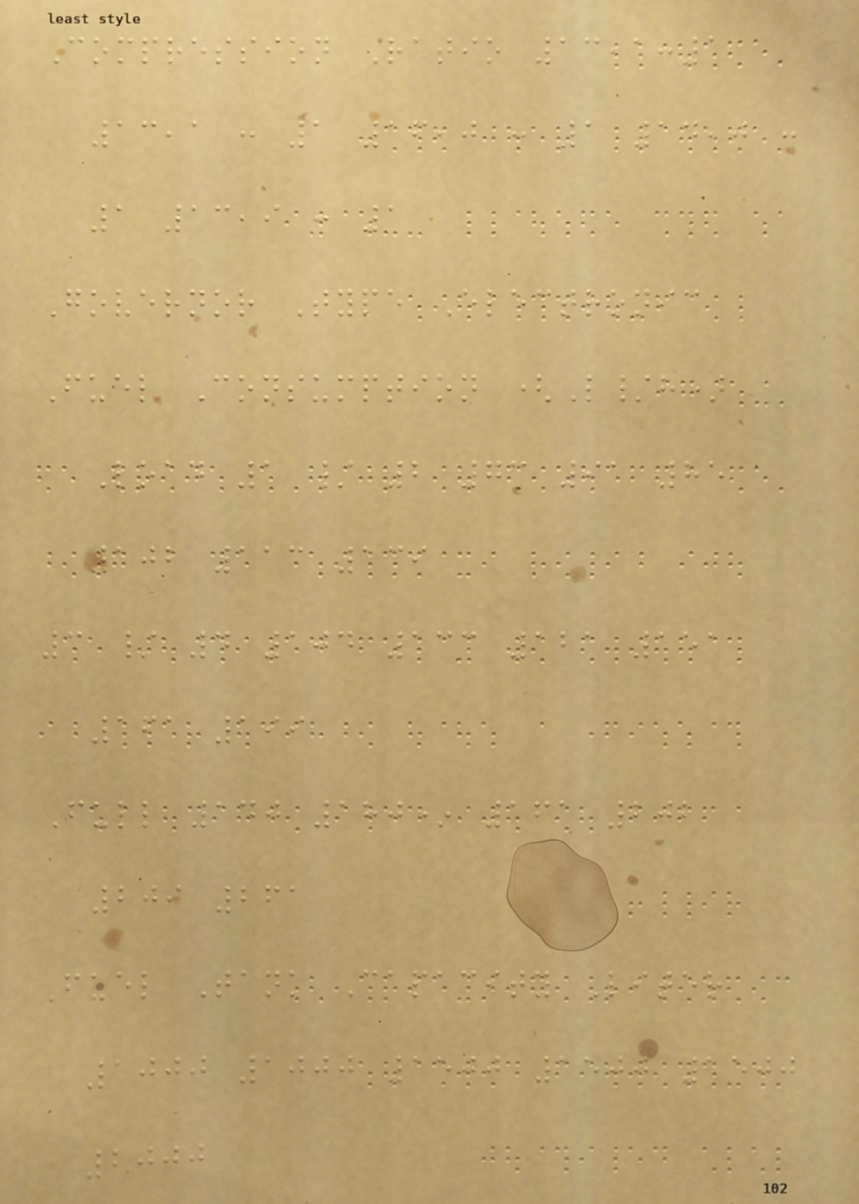Compression Ratio 13,1:1
13,1 : 1 16,0 : 1 14,0 :
1 13,9 : 1
Governor Type Electronic
Fuel Consumption (L/h)
Load 1 / 2 73 91 85
102 113 139
3 / 4 104 133 121 151
161 199
Full 140 180* 161 202
209 261
Fuel Tank Capacity Liter
1000 1000 1500 1500 1500
2000
